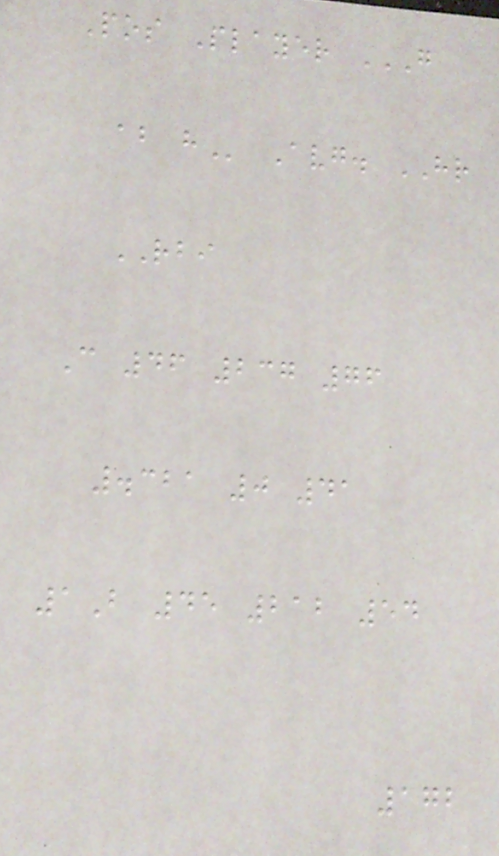Pos Player G
AB H Avg. HR
RBI
C 46 237 76
.321 0 41
1B 45 212 54
172
